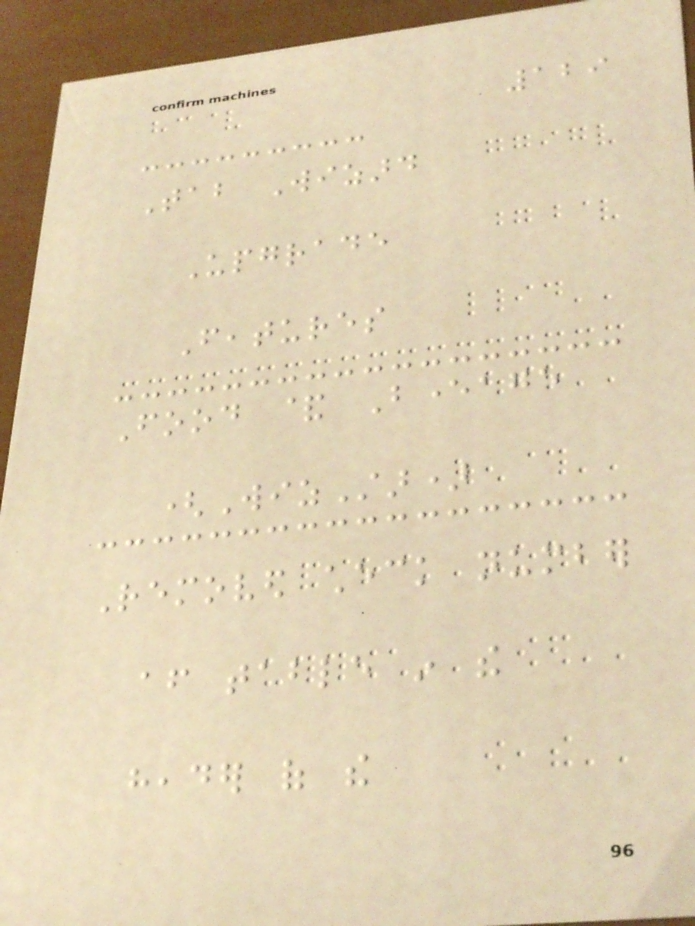129
Tab Wizard
Upgrade
Features
Food & Beverage
(WizStar)
Removed check number
after table in the
header of the
